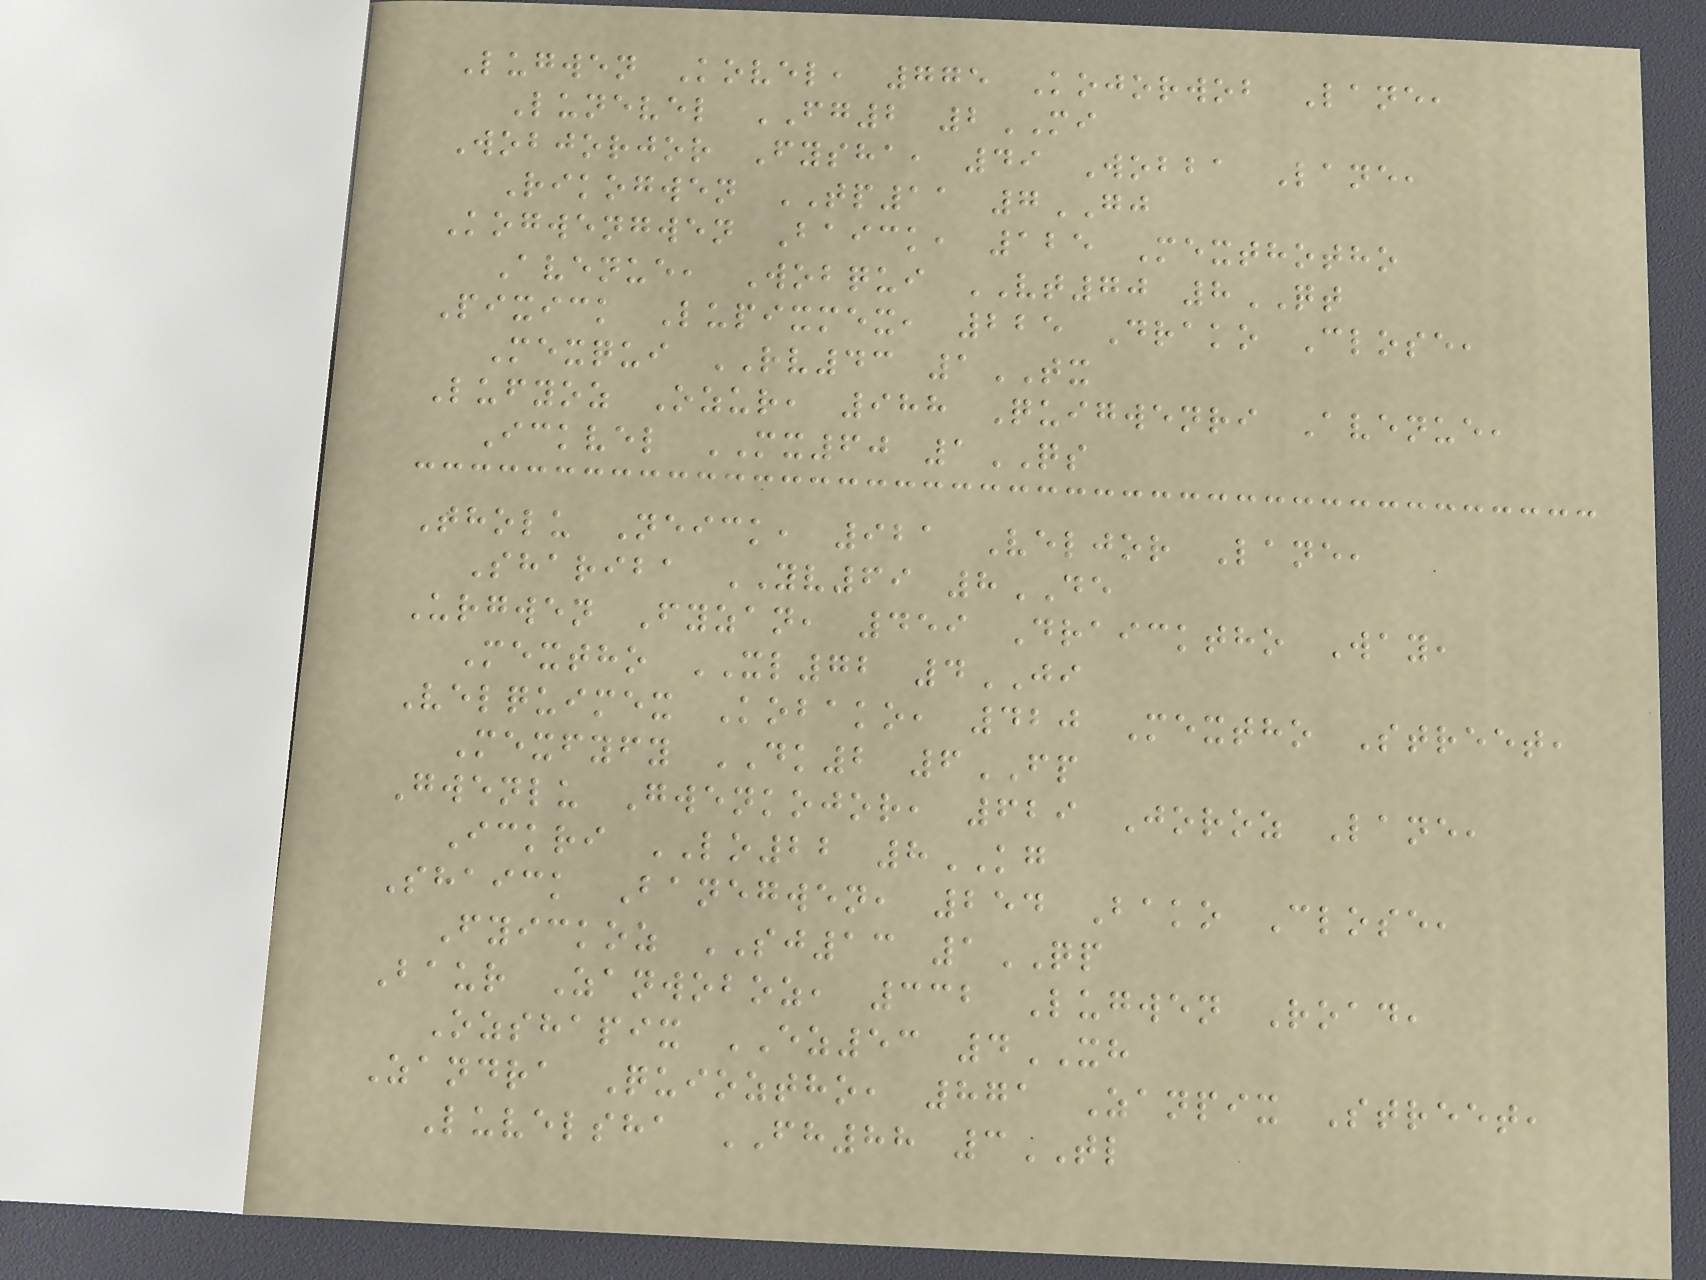Lugwen Kovel, 775 Kojorwob Lane,
Lunevel FG2 2MI
Wobjorjor Fysha, 49 Wobba Lane,
Rikogwen TP11 7GJ
Kogwengwen Baick, 125 Mexthotho
Avenue, Wobqui VT70 8QT
Pixick Lupixmex, 225 Drako Close,
Mexqui RV43 1TX
Lufyoz Ozur, 988 Quigwenri Avenue,
Ickvel MX60 1QS
Tholu Neick, 921 Veljor Lane,
Shariba YV69 8DE
Urgwen Fyzan, 459 Draicktho Way,
Mextho XL72 4JI
Velquimex Kobako, 420 Mextho Street,
Mexfyfy DK2 6FP
Gwenlu Gwenkojor, 629 Joroz Lane,
Ickri LO22 8KG
Shaick Banegwen, 254 Bako Close,
Fyickoz SJ13 1QP
Baur Zanwoboz, 332 Lugwen Road,
Ozshapix EZ53 4XH
Zandra Quioztho, 871 Zanpix Street,
Luvelsha FH88 3TL
